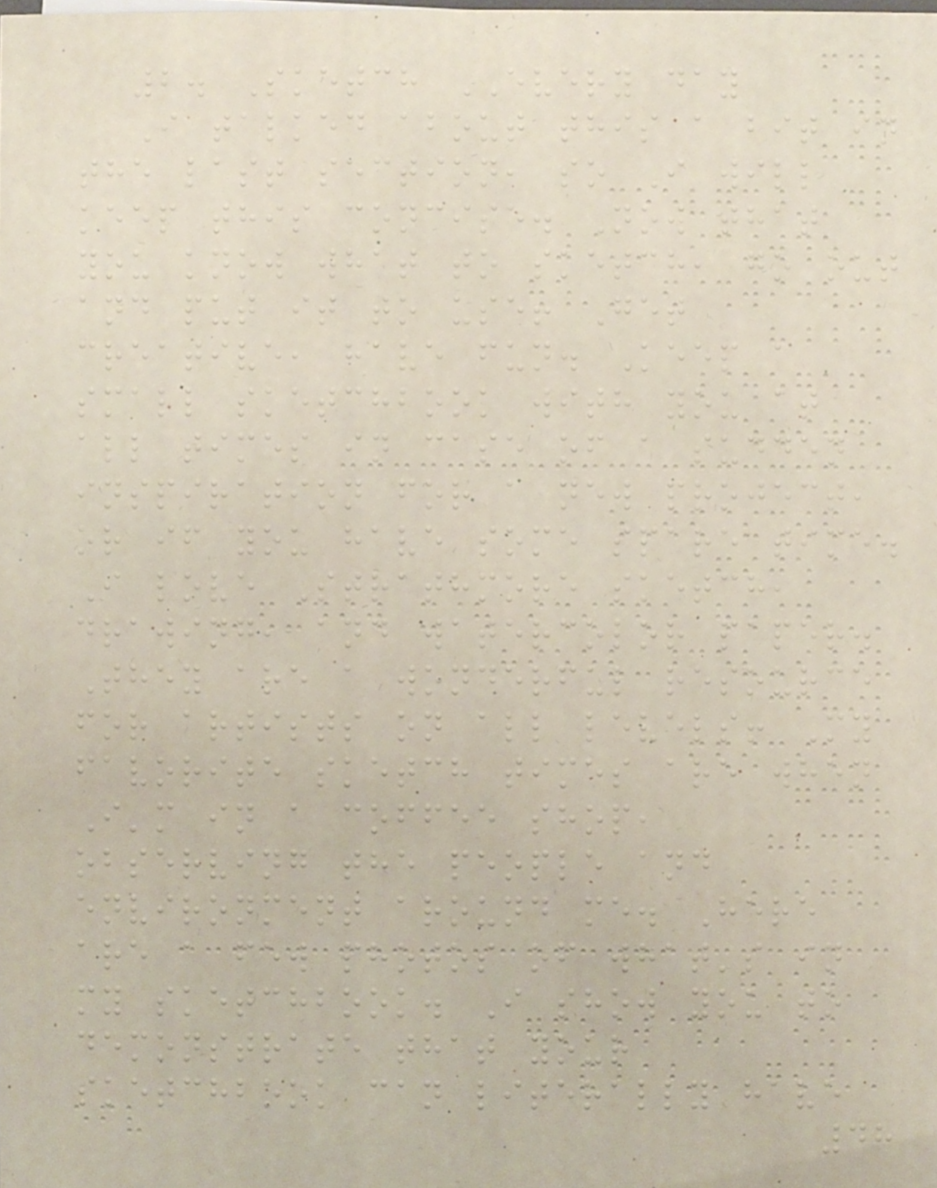2. Sketch EVERY day
I talked about this a bit in
the last section, so I will
keep this concise. Now that
you know what to sketch, go out
and put it to use! Get
creative, have fun. Keep a
small sketchbook with you at
all times in case of a sudden
inspiration for a new project,
or if you have some spare time.
I love Strathmore sketch,
drawing, and watercolor paper.
They are a wonderful resource
for artists on all levels! My
favorite sketch times are when
I'm in a coffee shop,
observing the people and
environment around me. Here
are a few photos of what's in
my sketchbook. I show you to
demonstrate that your
sketchbook can literally have
48
